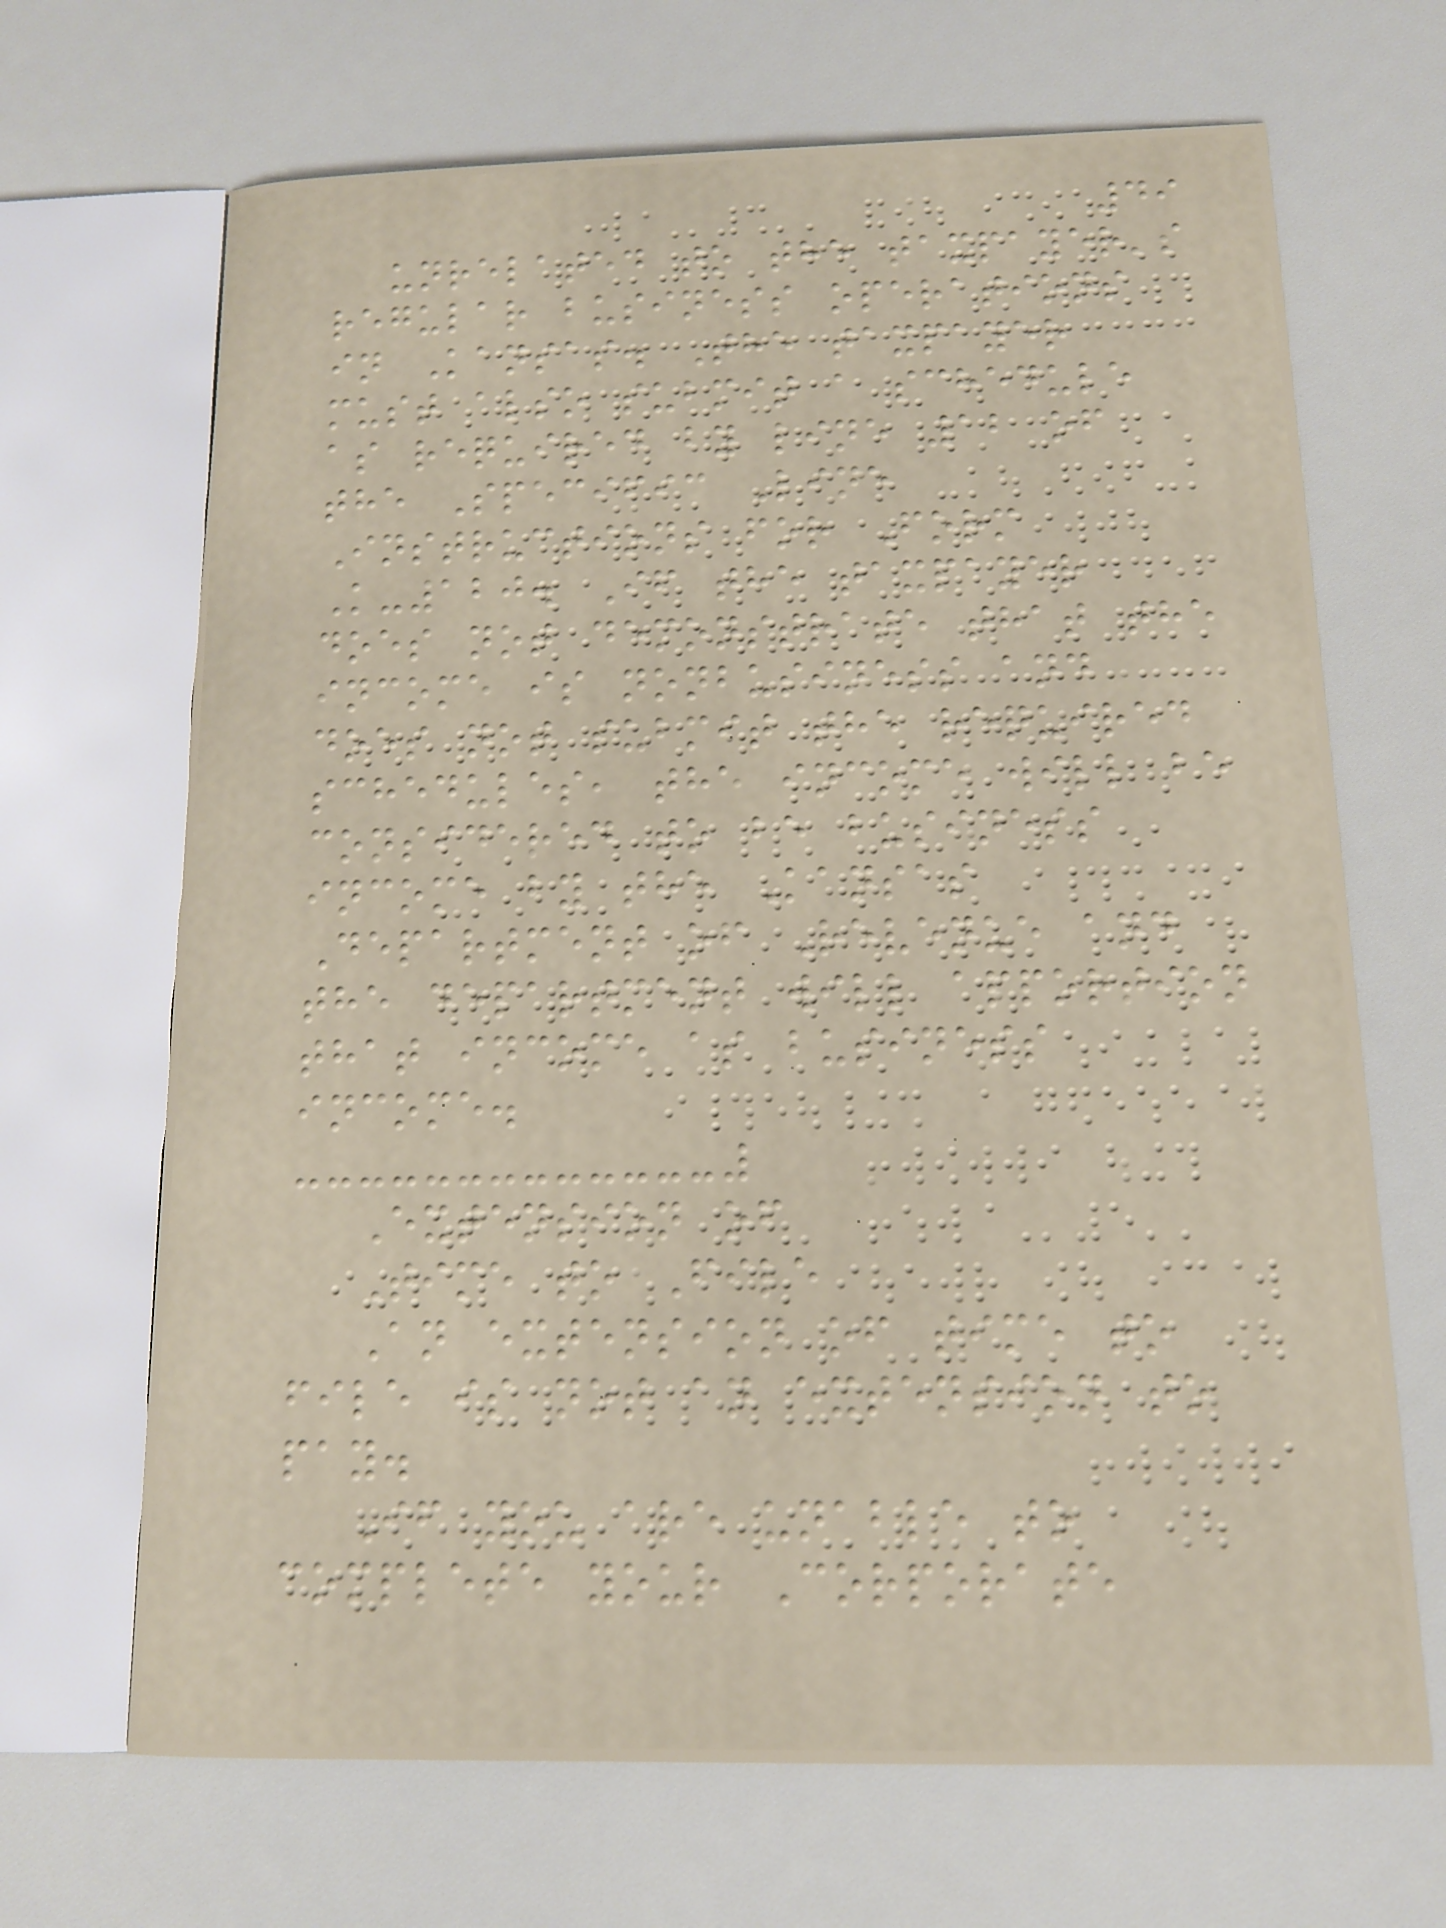49
unrelated to the taxpayer's
regular business operations
in Kansas. The taxpayer
must also submit a schedule
as required by line 12 of
the Specific Line
Instructions for Form
K-120. If the taxpayer
does not demonstrate that the
income is nonbusiness and
does not submit the required
schedules, the income will be
considered to be business
income by the Kansas
Department of Revenue and
the department will apportion
that income as business
income.
Extension of
Time to File
An extension of time to
file is not an extension to
pay.
If you are unable to
complete your Corporate
